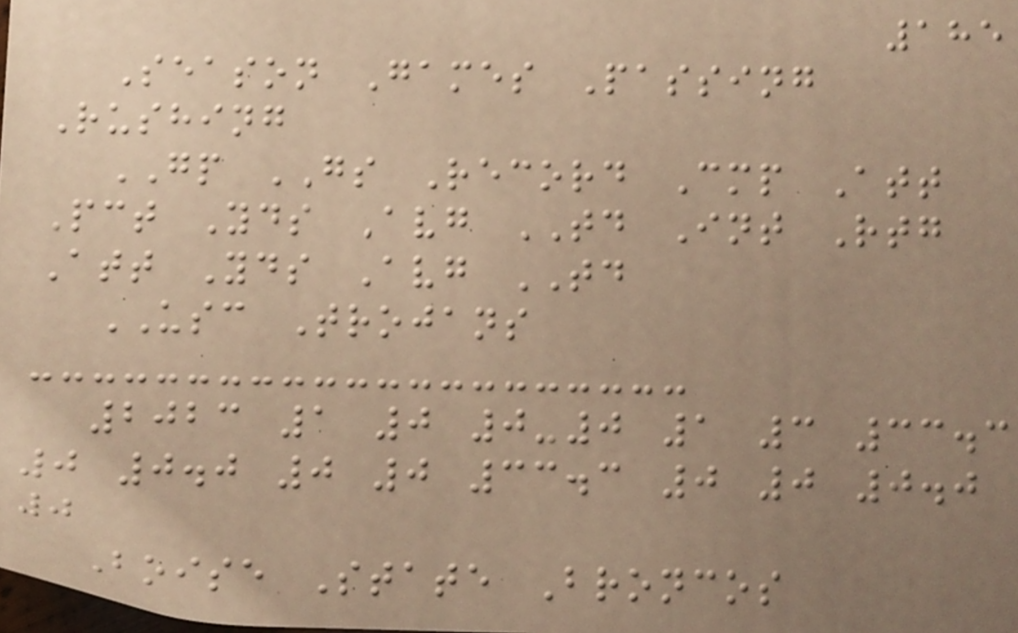185
Season Games Passing
Rushing
GP GS Record Cmp Att
Pct Yds Avg TD Int Rtg
Att Yds Avg TD
USC Trojans
2023 1 0 0-0 1 3 33.3
0 0.0 0 0 33.3 0 0 0.0
0
Boise State Broncos
